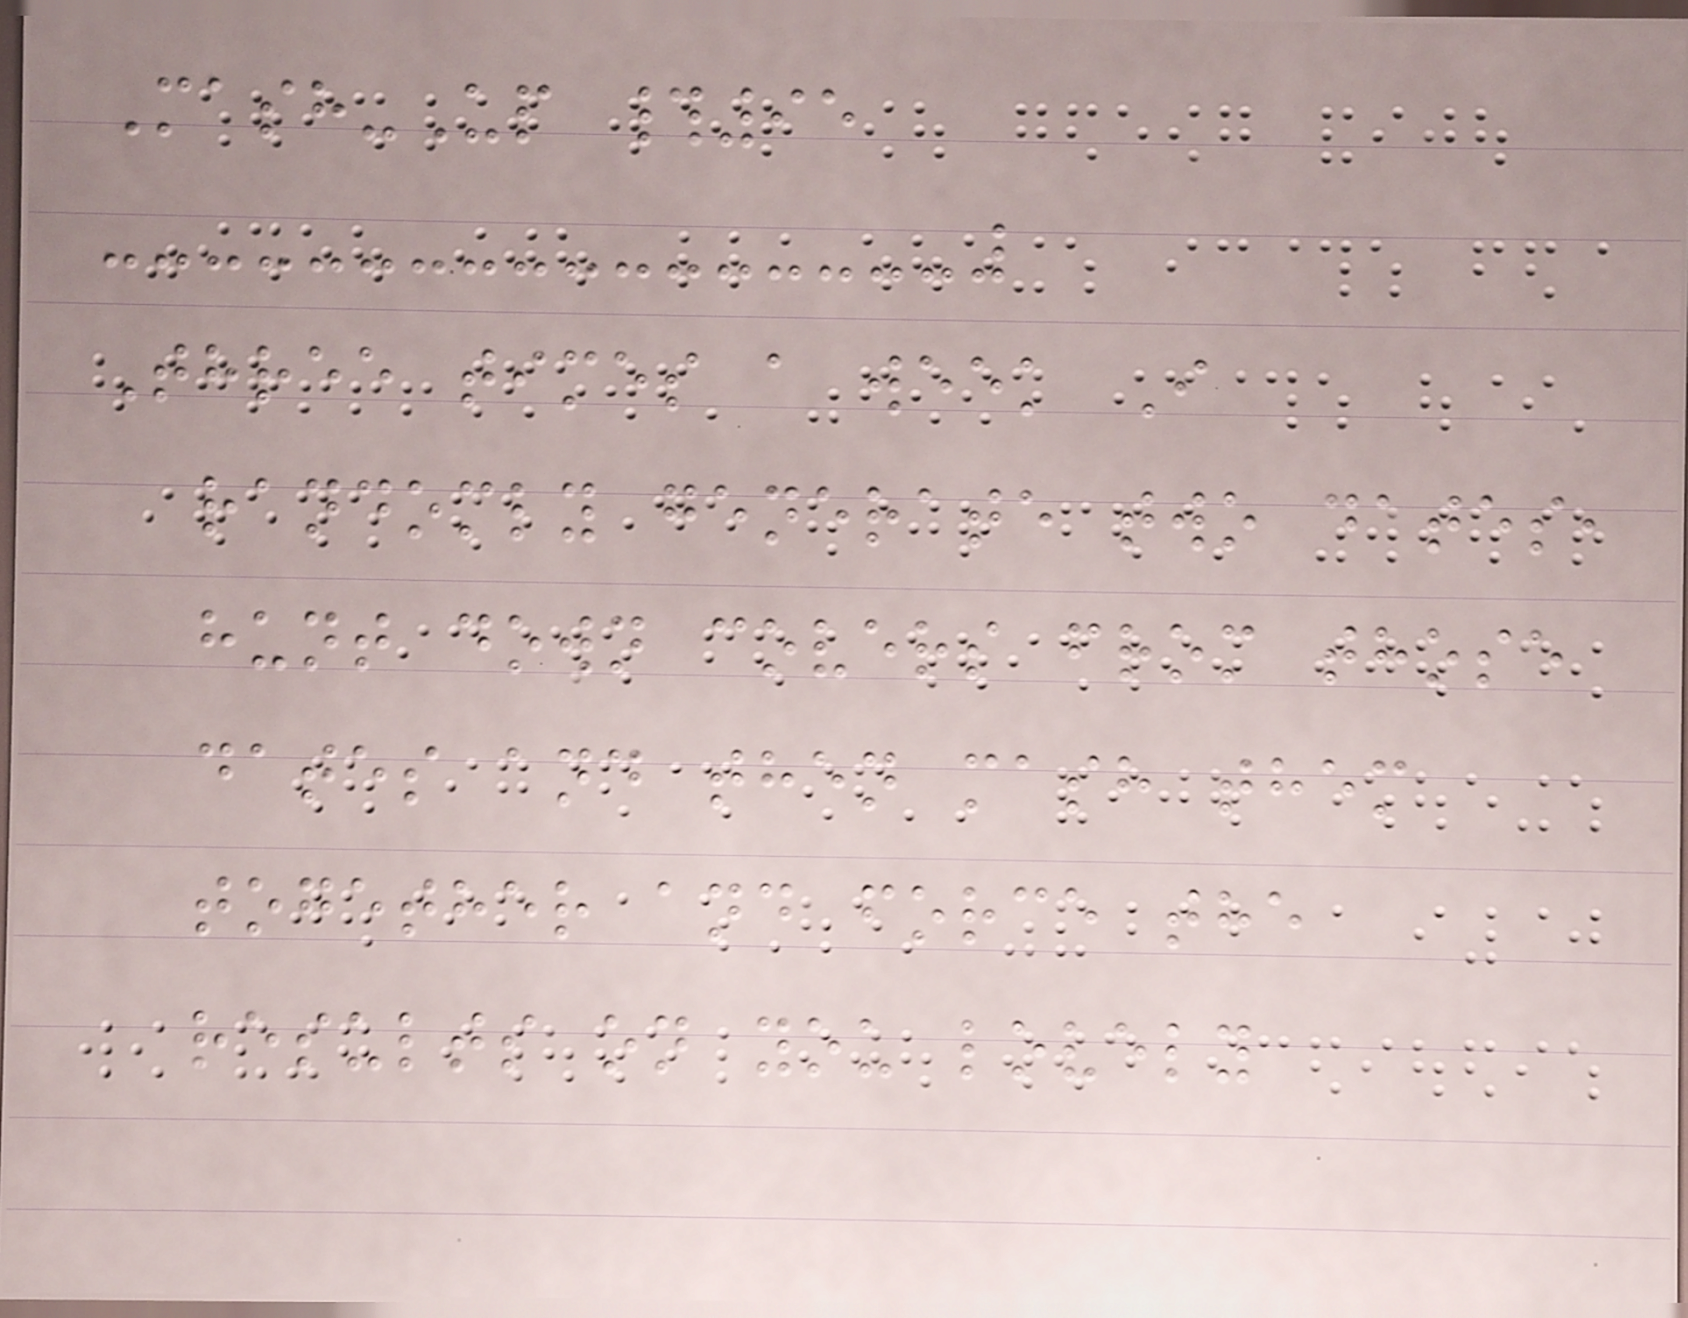Mash-Up #95
Three times a week I
randomly generate two dates,
hunt down covers from those
dates and then mash them
together and force the
results on you lovely
